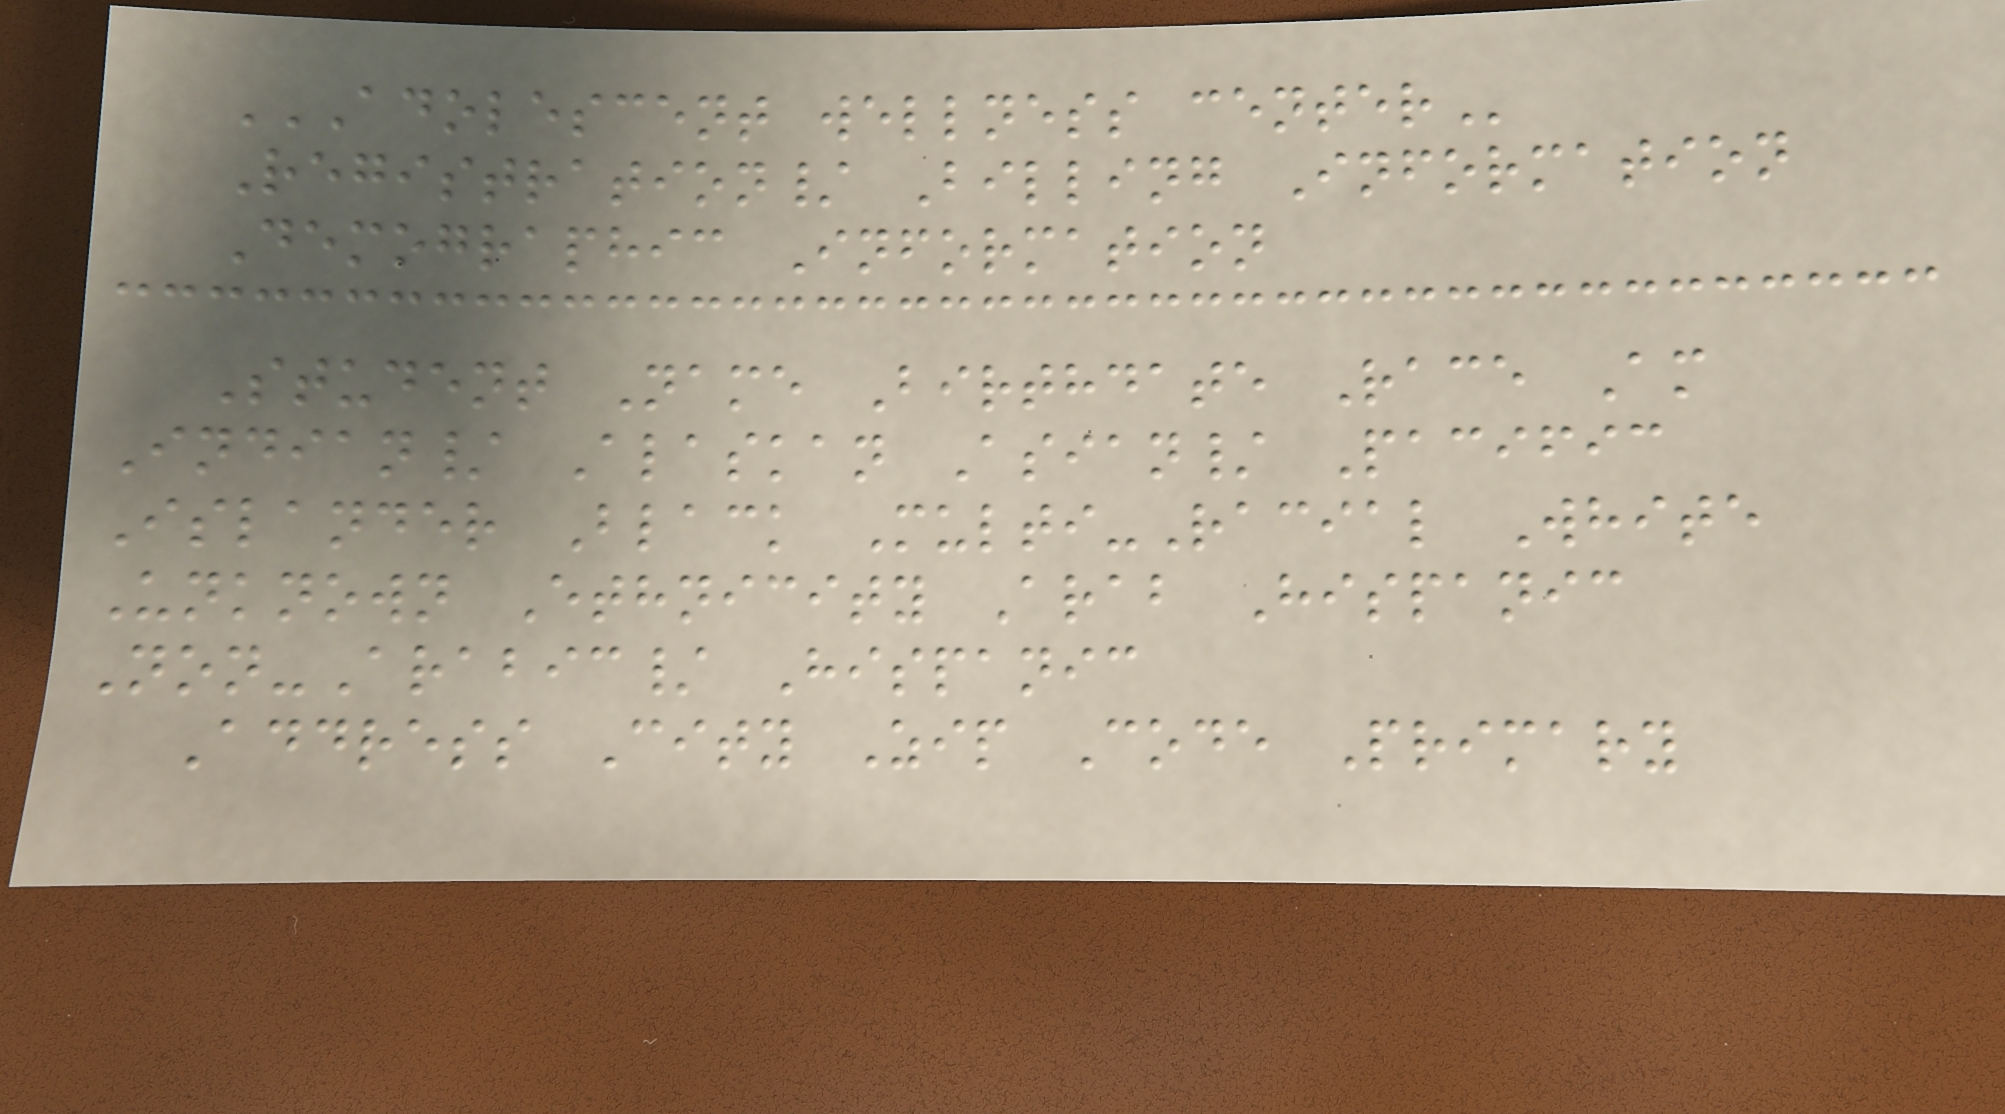ADOLESCENT WELLNESS CENTER
Registration/ Billing Information
Demographic Information
Student Name Birthdate Race Am
Indian/ Alaskan Asian/ Pacific
Islander Black Multi-Racial White
Unknown Ethnicity Arab Hispanic
Non-Arabic/ Hispanic
Address City Zip Code Primary
